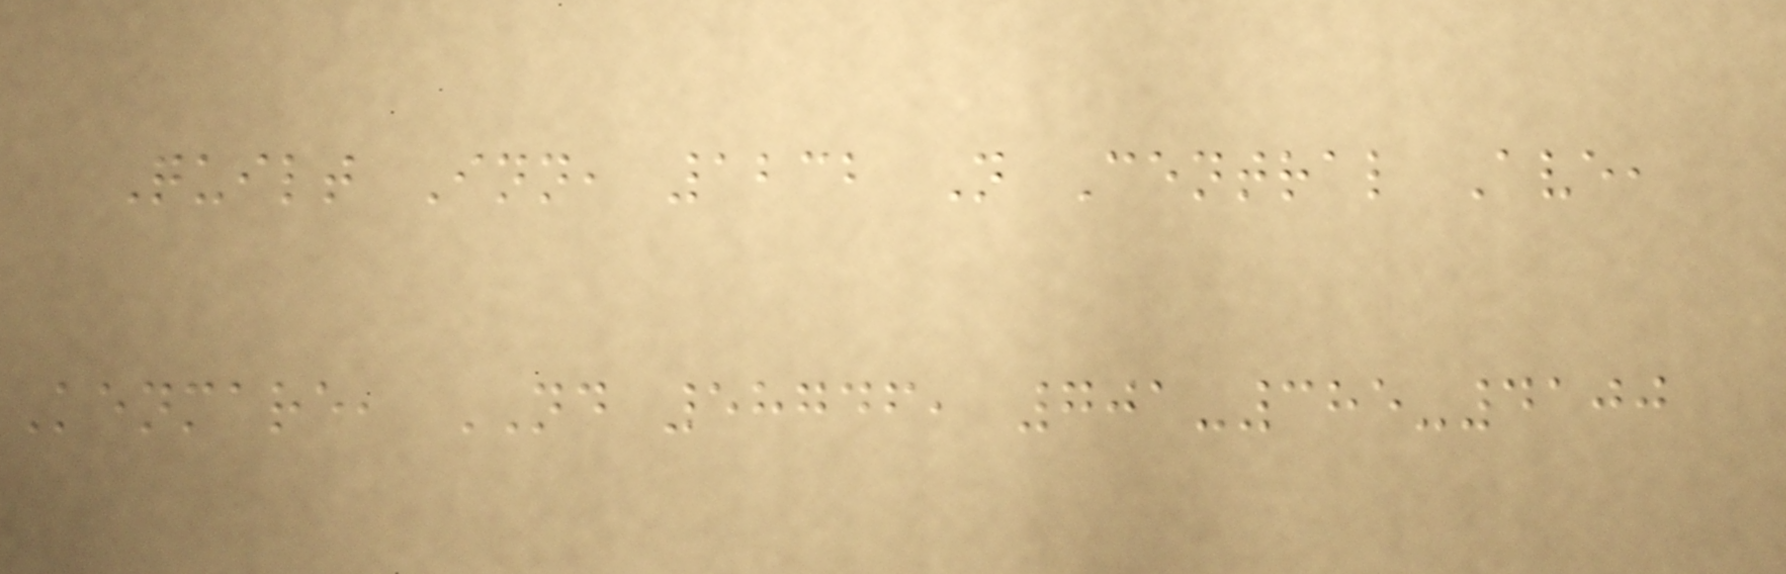Quilt Inn, 1232 N Central Ave,
Kenmare, ND 58746, 701-385-4100
